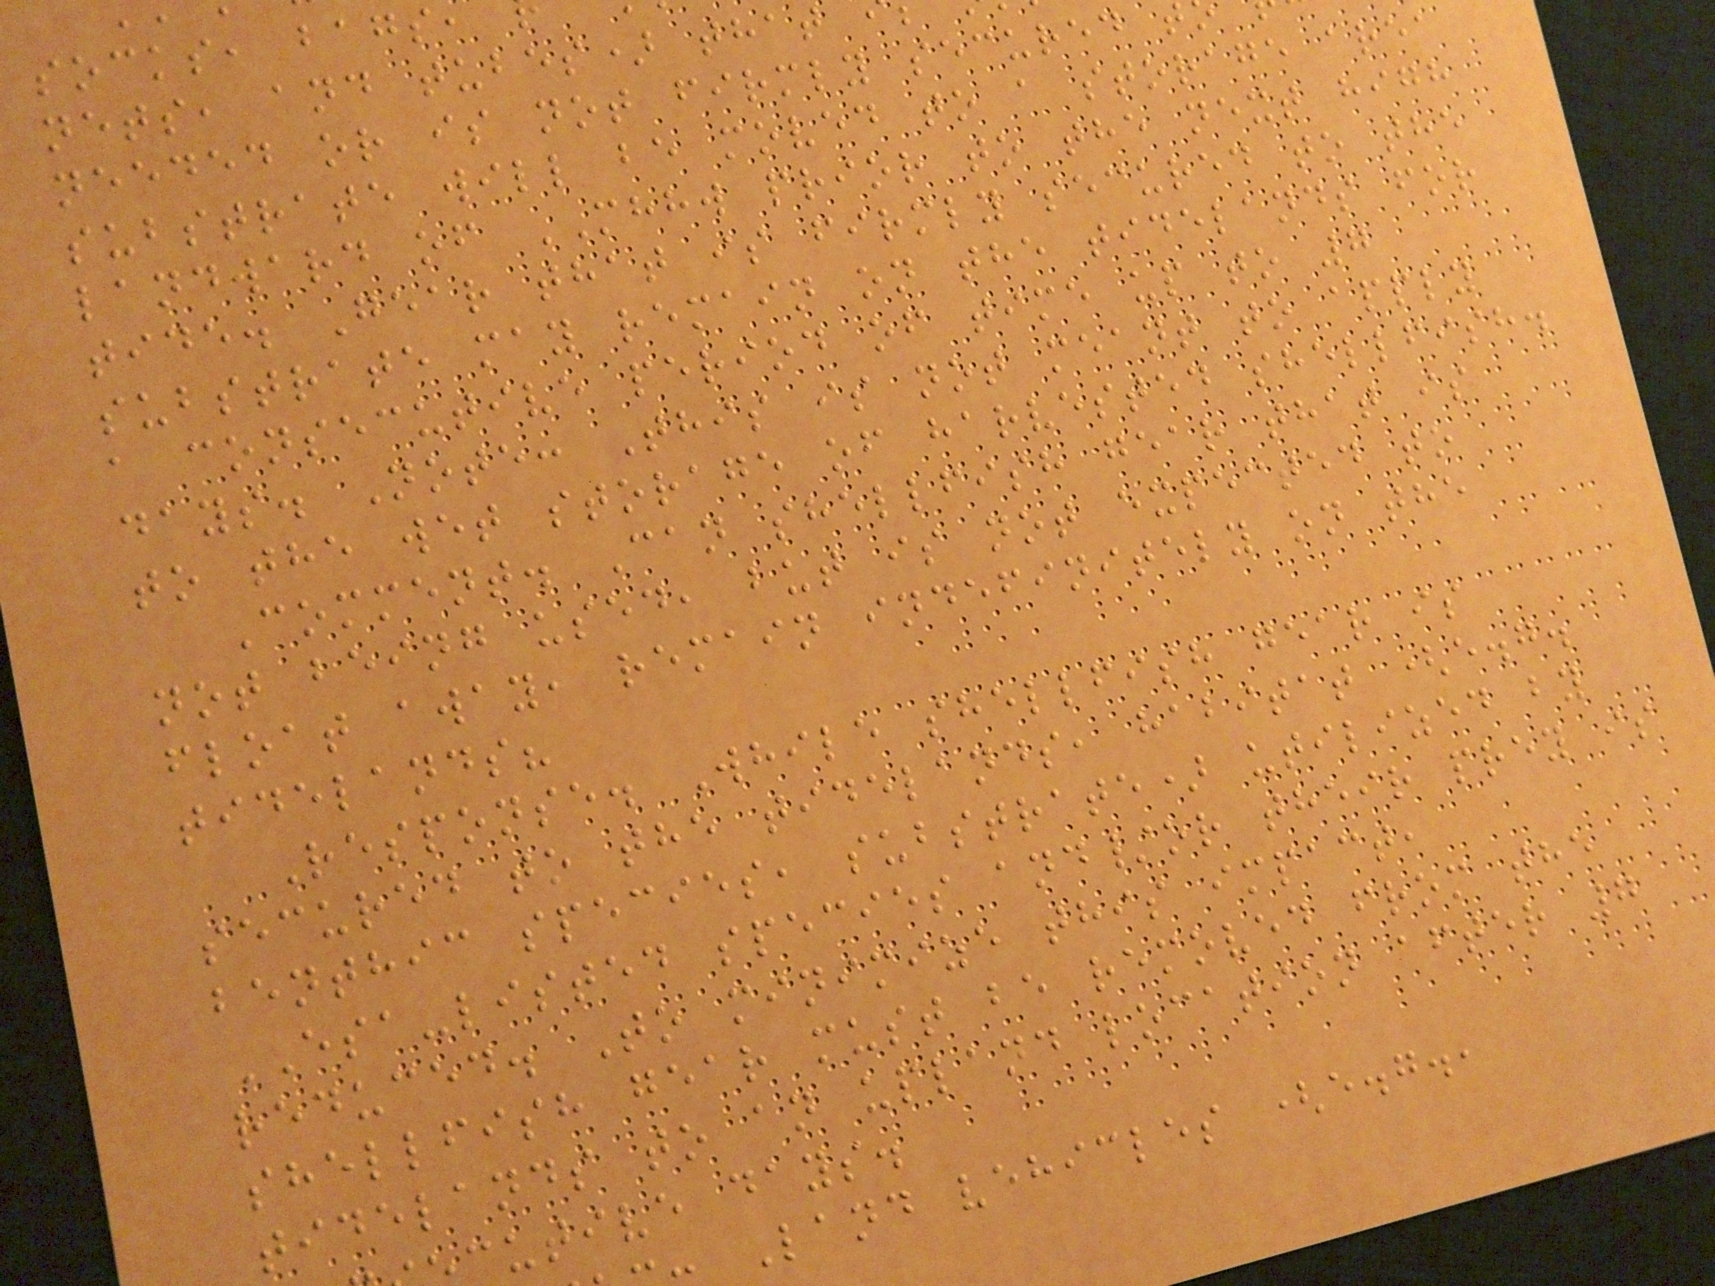socks, bags,
nets, and tubes) that
needed or is not firmly secured t
substrate will be moved to a storage area
landward of MHHW prior to the next high
tide. Gear that is firmly secured to the
substrate may remain on the tidelands for
a consecutive period of time up to 7
days. Note: This is not meant to apply
to the wet storage of harvested shellfish.
Comment. Can shellfish gear that is
not being used, but is not expected to
float away, remain indefinitely on the
tidelands?
Response. While shellfish gear is
secured to the tidelands, habitat (e.g.
benthic species, substrate) utilized by
ESA-listed species and/or their prey is
reduced. To minimize this impact,
shellfish gear must be removed from the
tidelands to an upland location after 7
cutive days.
Land vehicles (e.g.,
